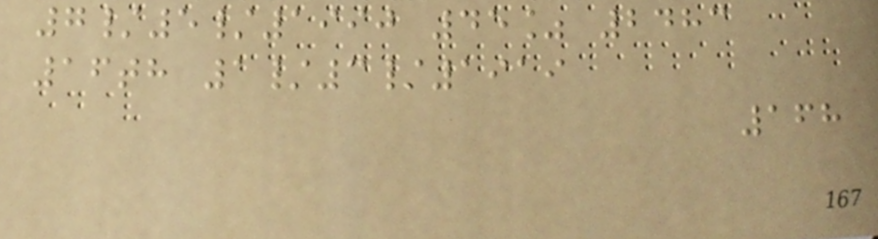7/5/1990 45% 2483
16th 1/3/1919
168
